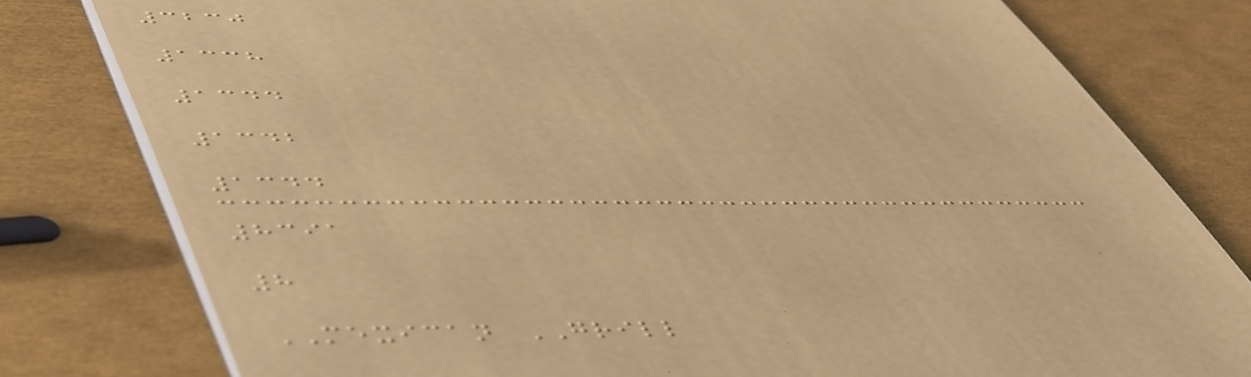3230
1338
1344
1342
1344
8391
8
MEXICAN GRILL
